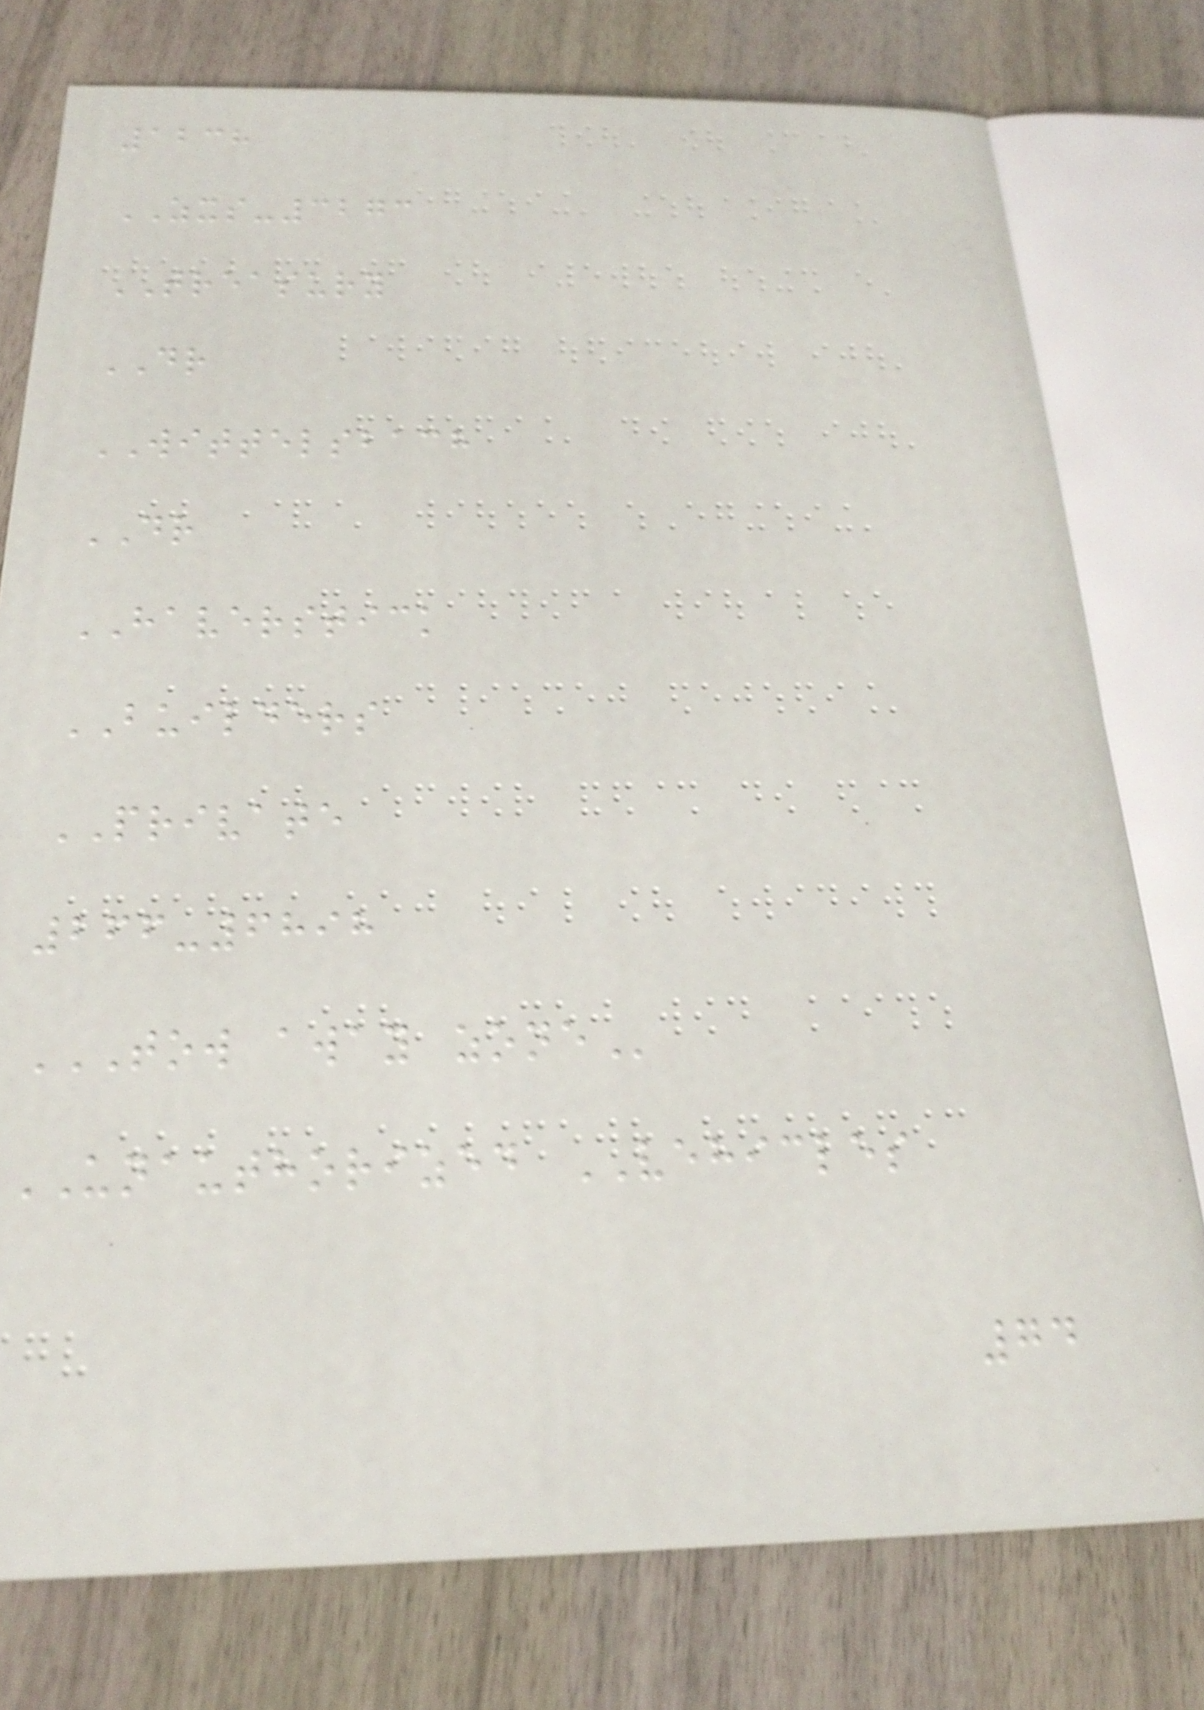1238
ZXS-3273
TREASURY
DR
WITTELSBACH
DR
HAVERSTICK
BUILDERS
PRIVATE
266-6898
TOW AWAY ZONE
UNAUTHORIZED VEHICLES
74
